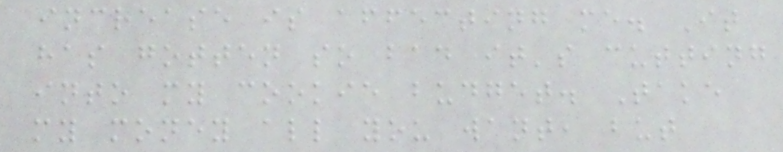increase is affecting me. It
has gotten so bad it's cutting
into my cookie budget. Take
my money all you want, but
